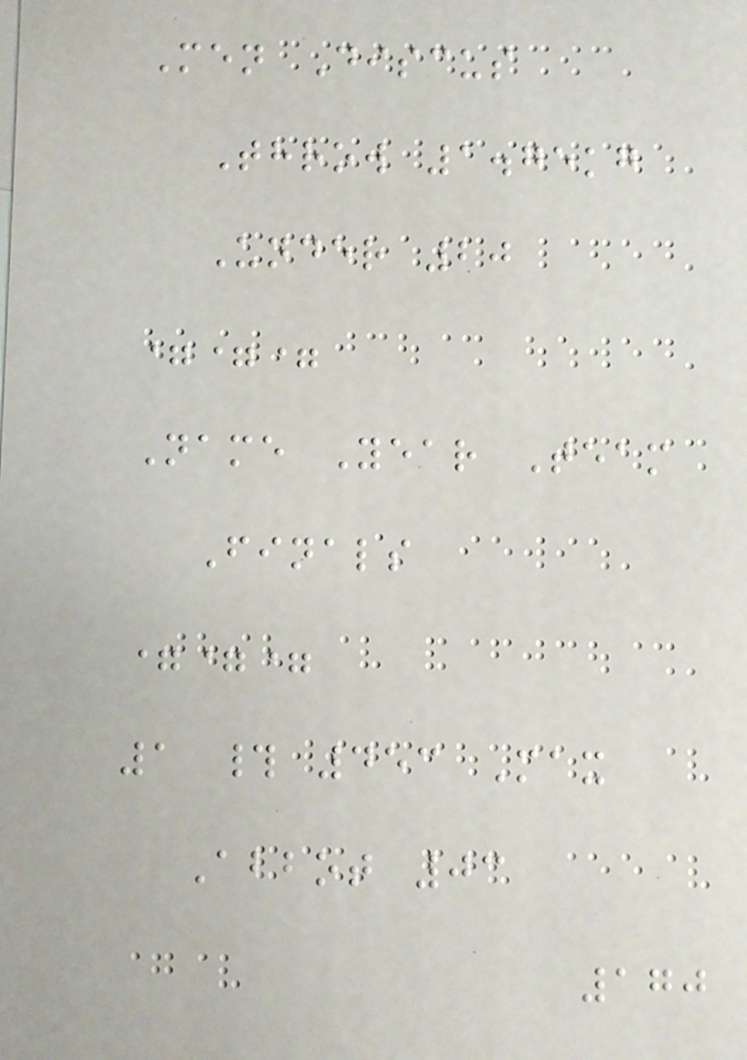Men Discus
Throw 1.75kg
Under 20
===
Name Year Team
Finals
===
1 # 453 Max
Abbot 03
170
